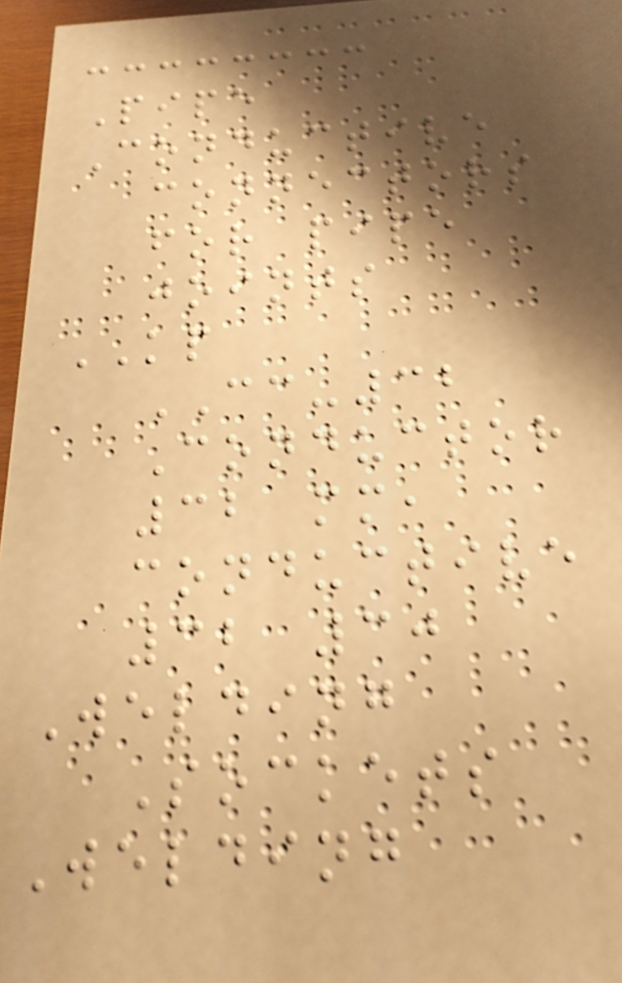Pipe
Conductive
connectors
for pipe
joints
KP
CC-32
Conductor
32 mm,
conductive
32 30
Welding
Sockets
Welding
